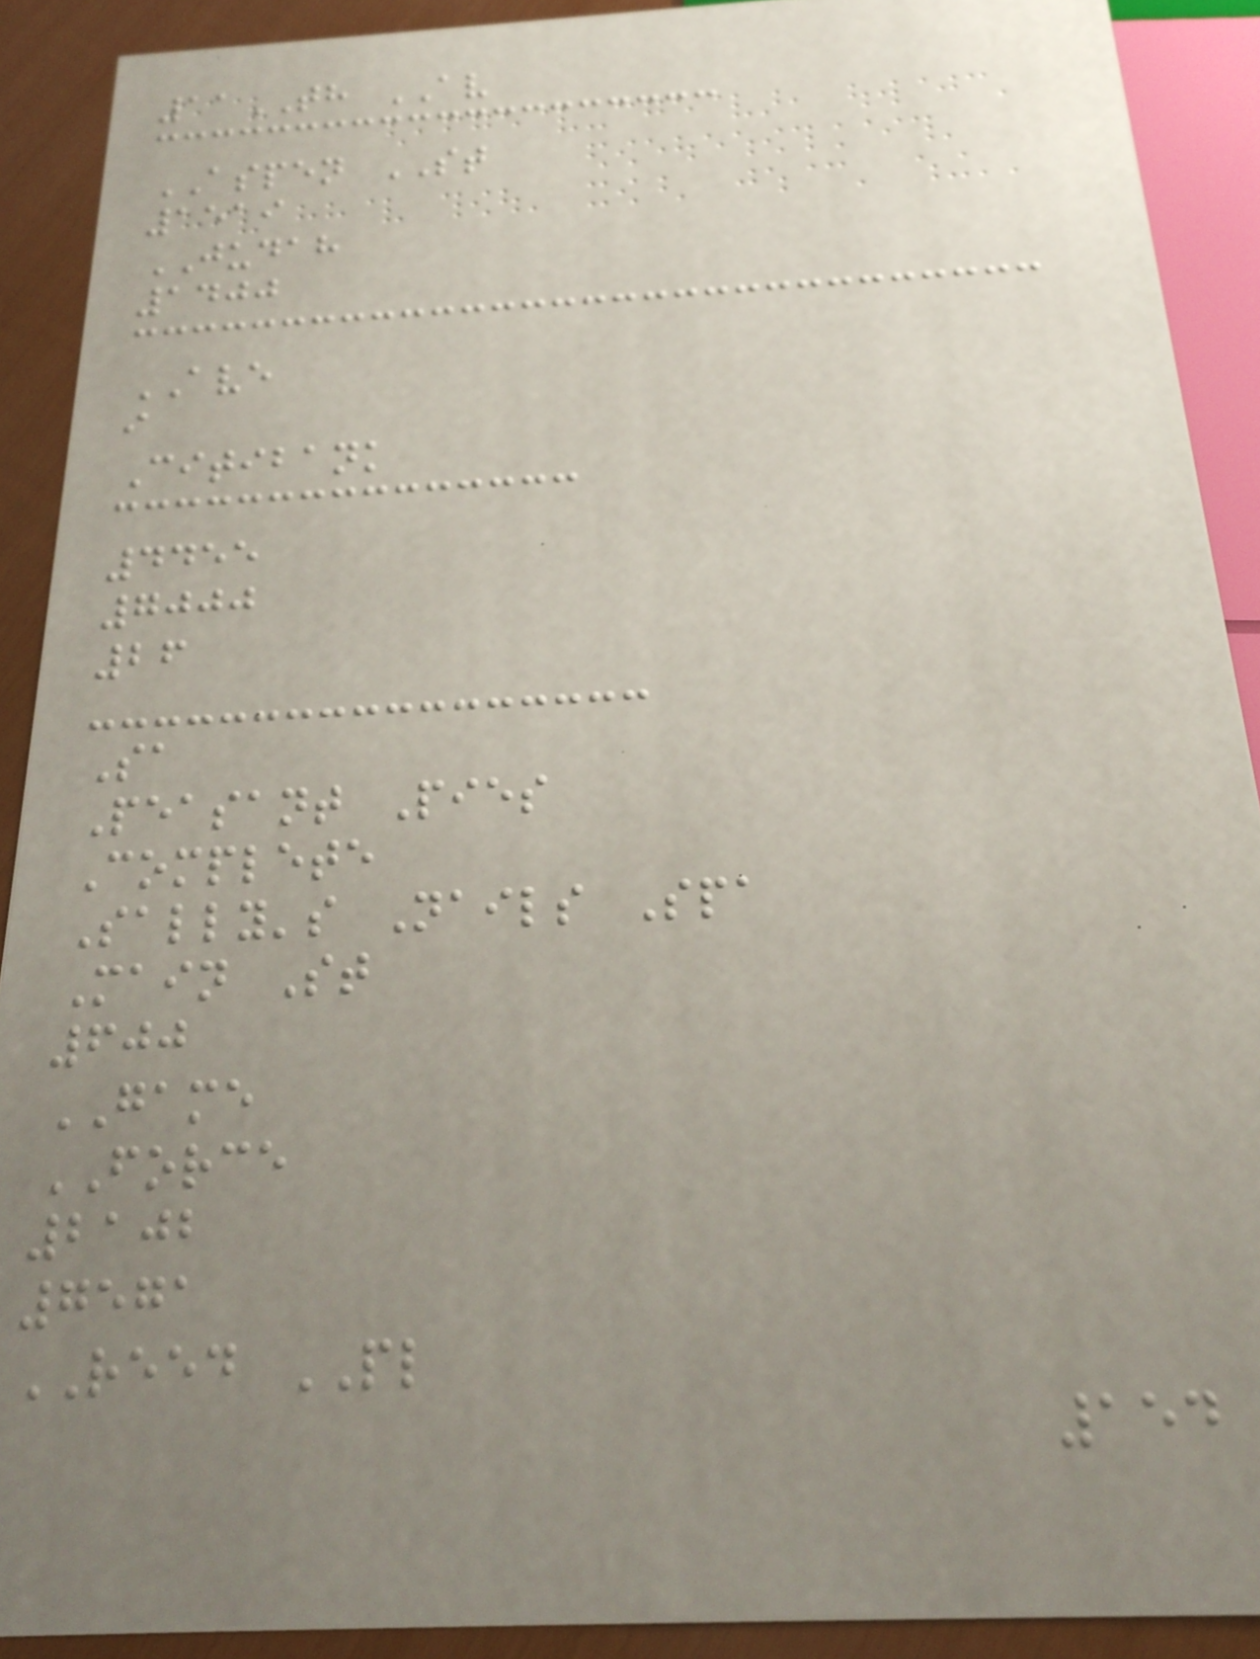11TH AV
ASPEN ST
1519
JUDAH
1400
AVE
i
Citibank
4455
7000
26
Sa
Peasant Pies
Complete
Sally's Nails Spa
Main St
600
GAME
FORCE
2102
7571
REED PL
154
